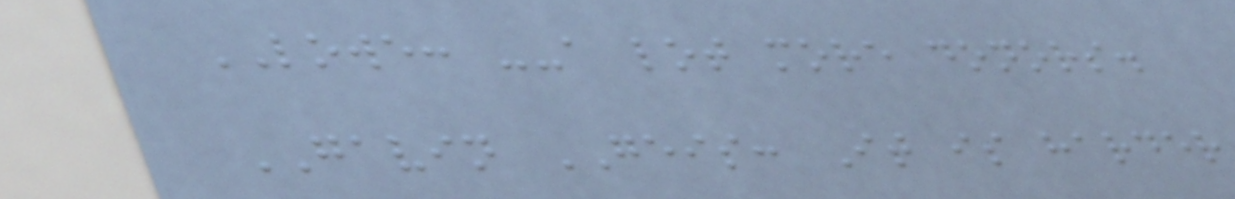LOWE: --a lot more donors.
GAVIN GEIS: It is harder
